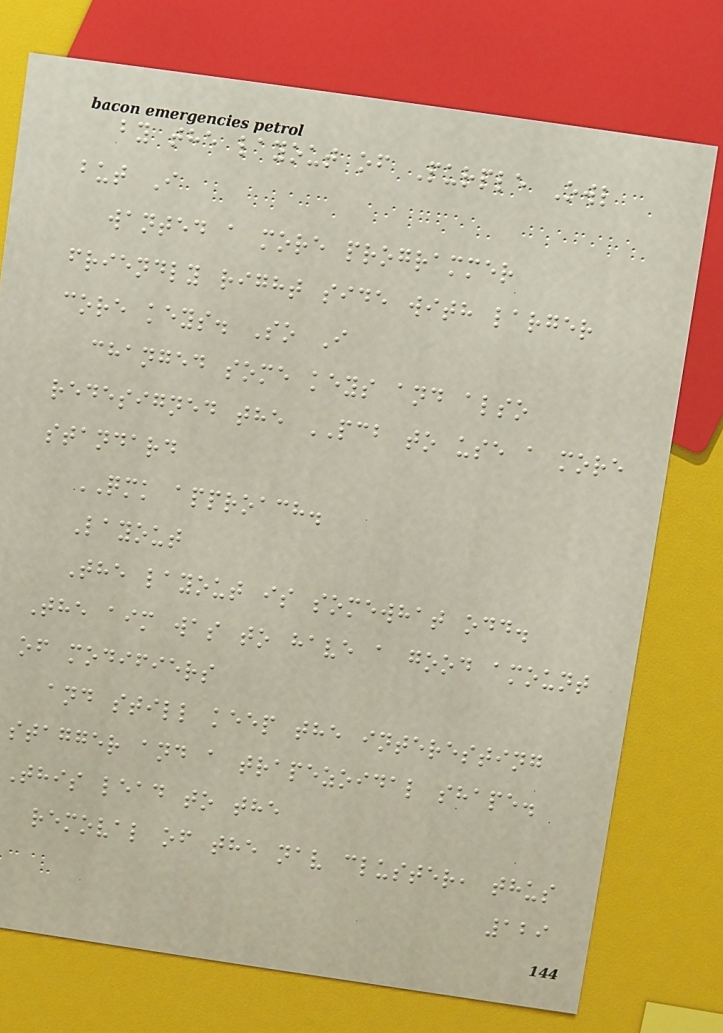by the layout of Purple Owl
but I
wanted a more programmer
friendly right side with larger
core keys. So I
changed some keys and also
redesigned the PCB to use a more
standard
QMK approach.
Layout
The layout is somewhat odd.
The aim was to have a good amount
of modifiers
and still keep the interesting
stagger and a trapezoidal shape.
This lead to the
removal of the nav cluster, thus
129
